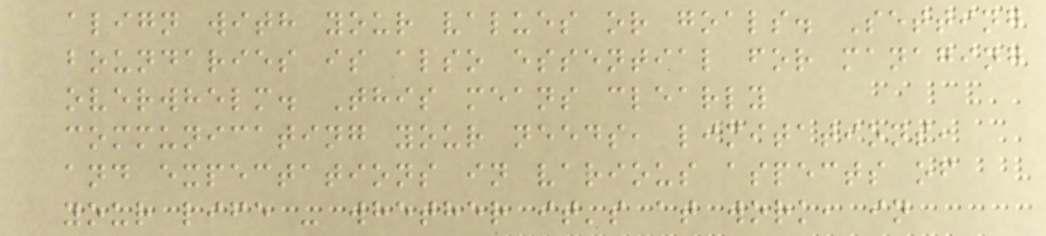align with your values or goals. Setting
boundaries is also essential for managing
overwhelm. This means clearly
communicating your needs, limitations,
and expectations in various aspects of
your life - whether it's at work, in
